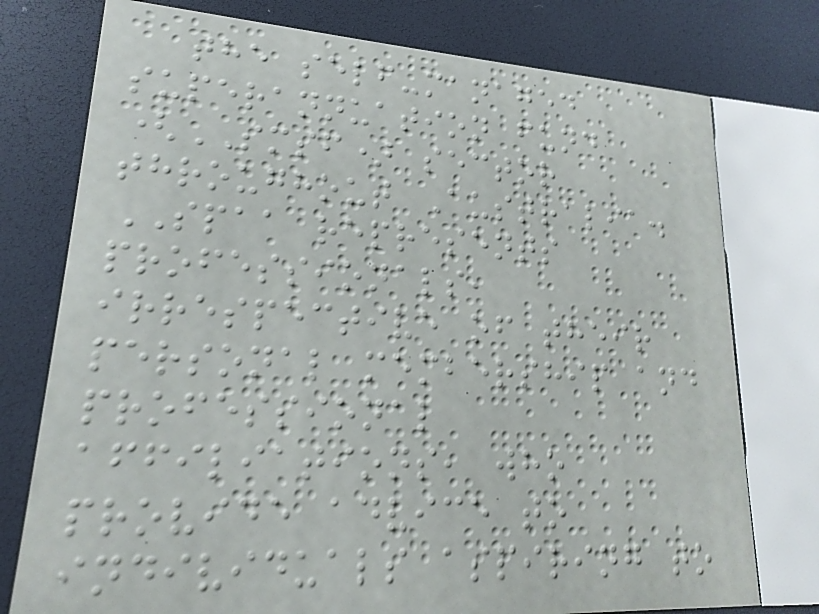the self-managed
superannuation fund
(SMSF) sector
throughout Australia.
SPAA represents
professionals,
irrespective of their
personal membership and
professional
affiliations, who
provide advice to
individuals aspiring to
